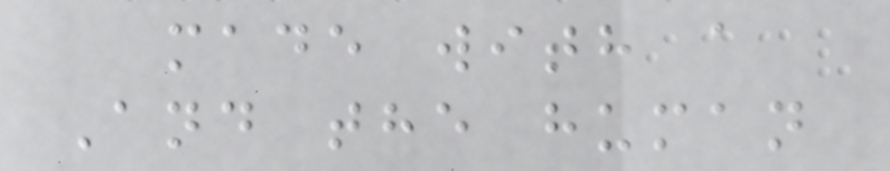made with a
And the human
